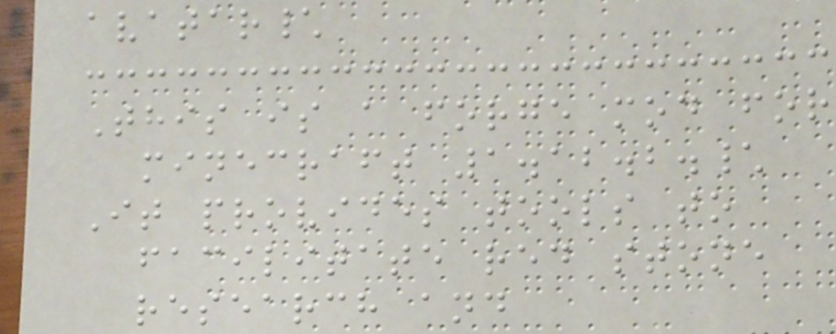avatar\
This is a forge mod for
minecraft 1.12.2.\
It provides tools to
facilitate red stone
research and
